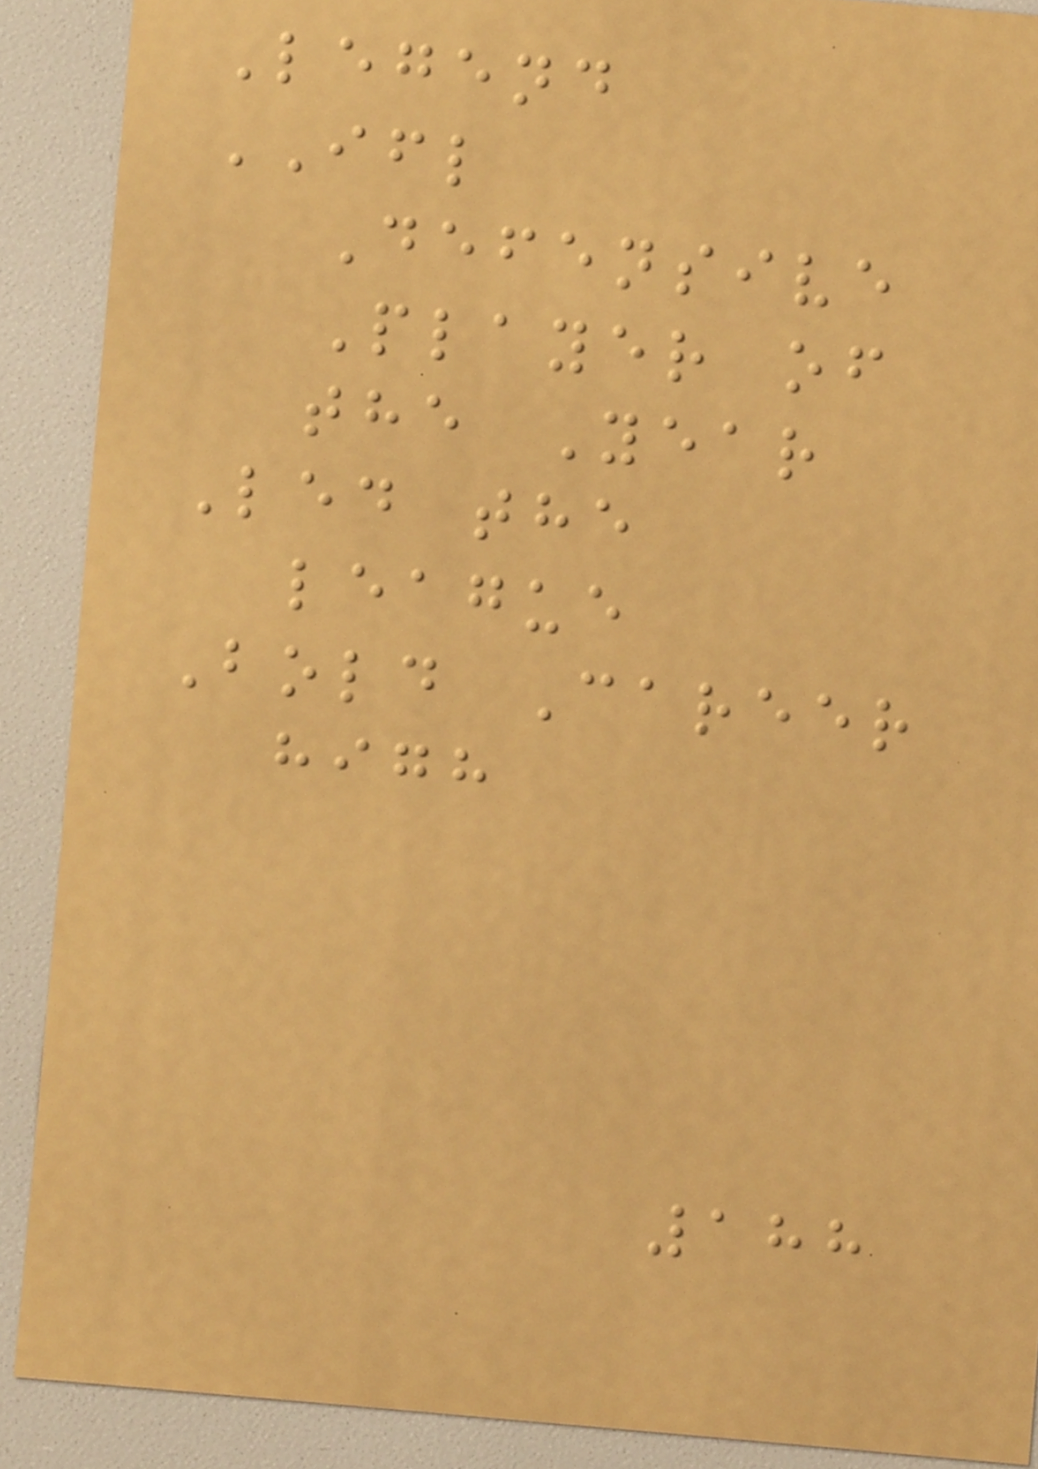Legend
IFL
Defensive
Player of
the Year
Led the
league
Bold Career
high
188
